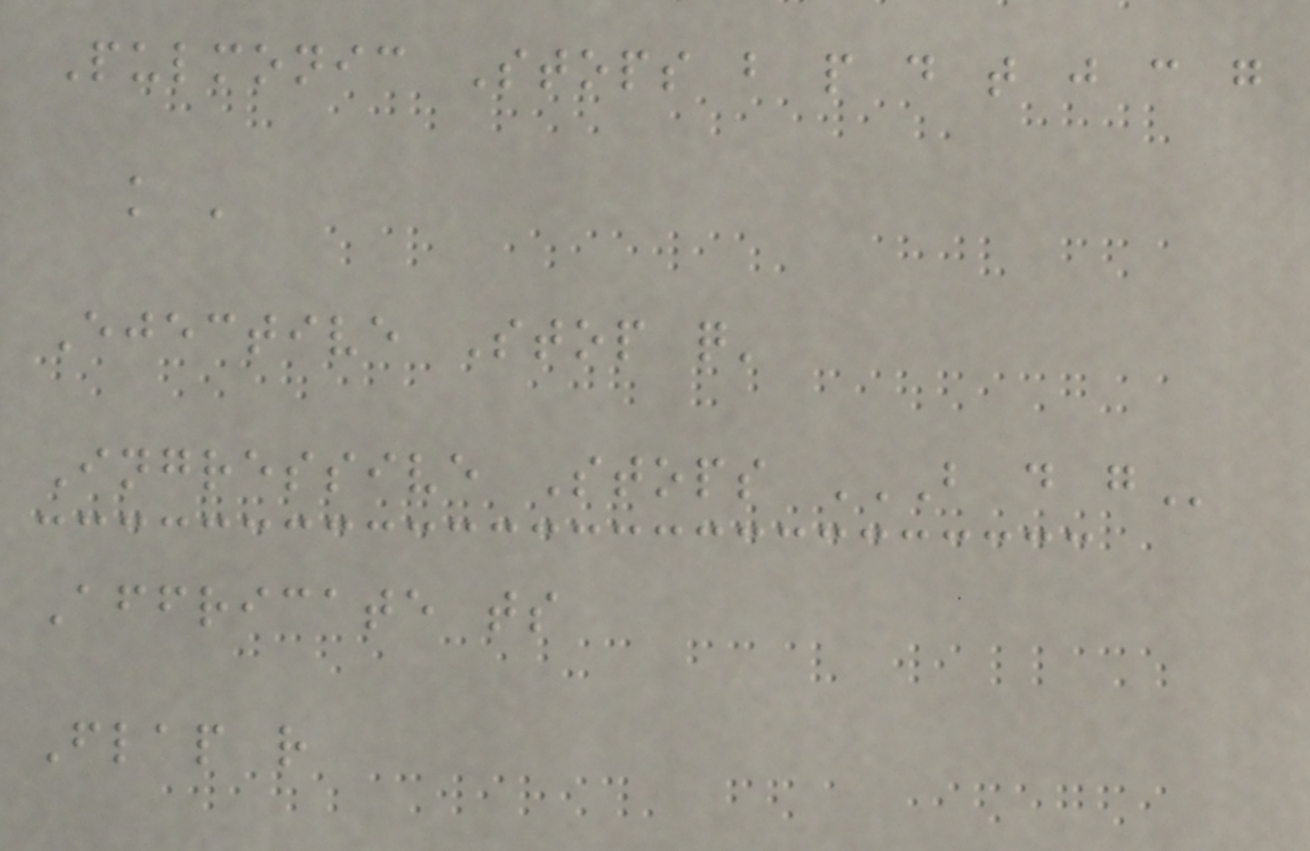Pulmonic Stops b p d t j c g
k '
Ejective Stop q'
Ingressive Stops B D G
Affricate ts
Flap r
